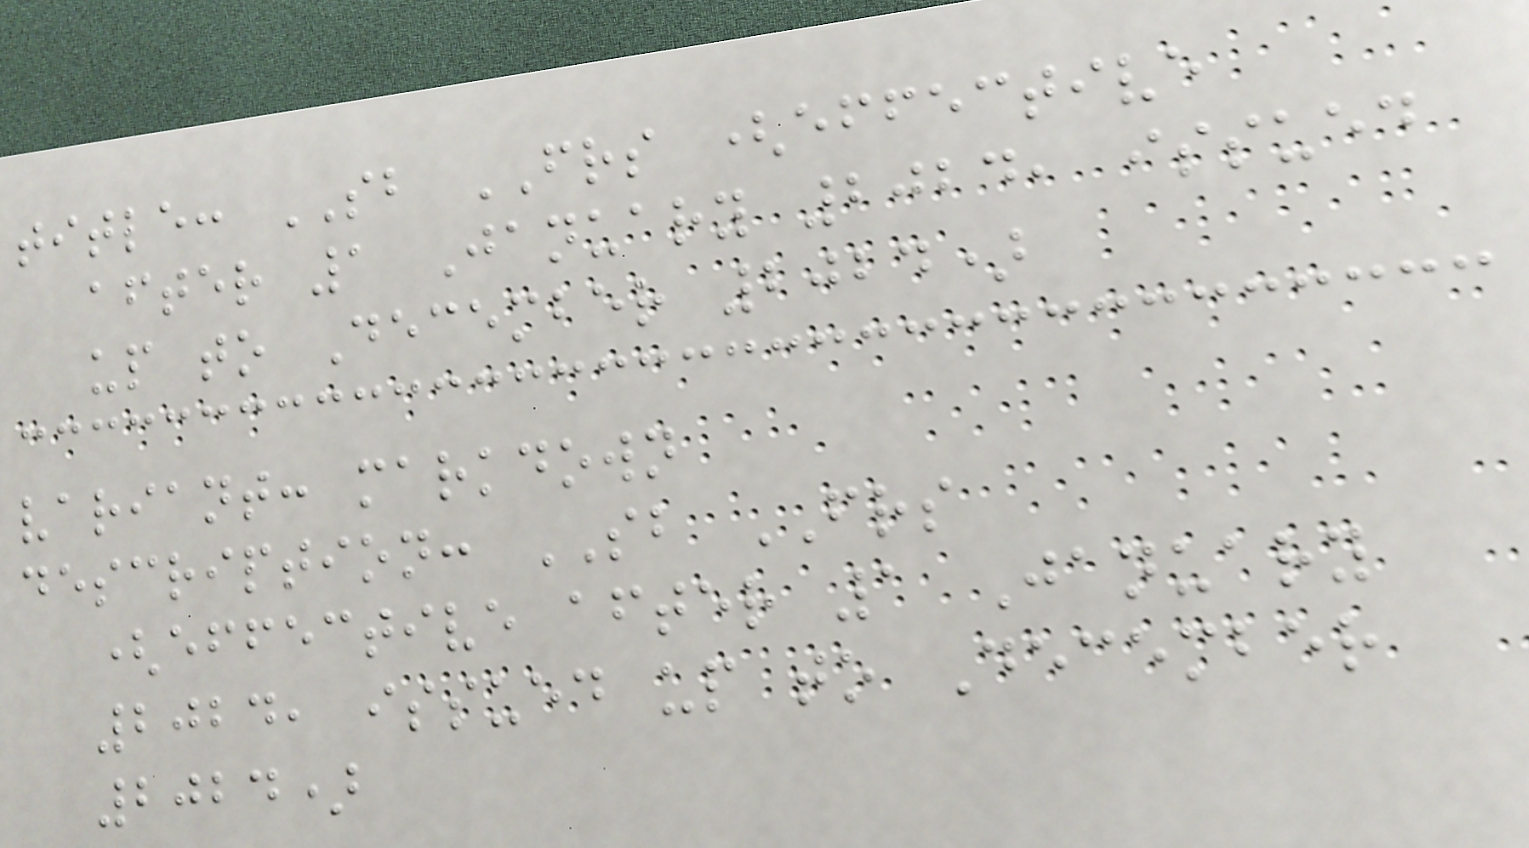title: SB FRS (effective
after 1 January 2024, issued
up to December 2024)
variant: markdown
description: SB FRS
(effective after 1 January
2024, issued up to December
2024)
